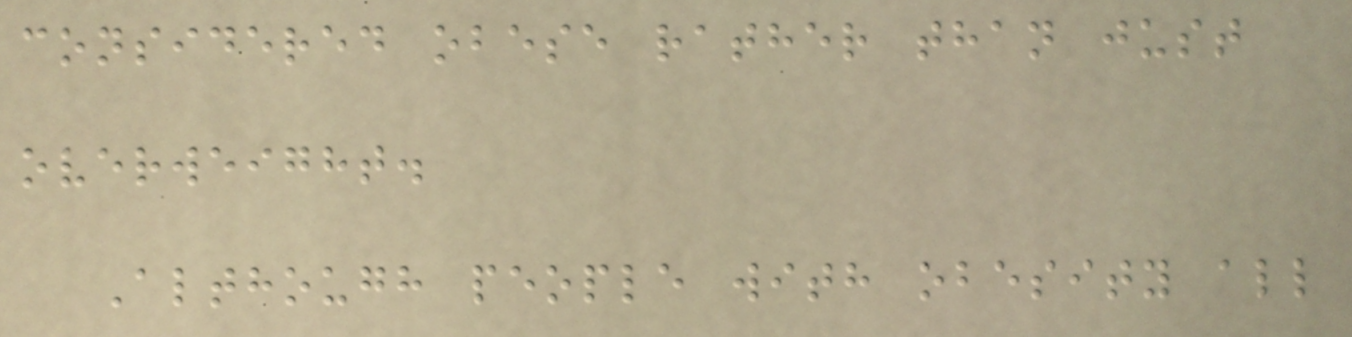considered obese rather than just
overweight.
Although people with obesity all
